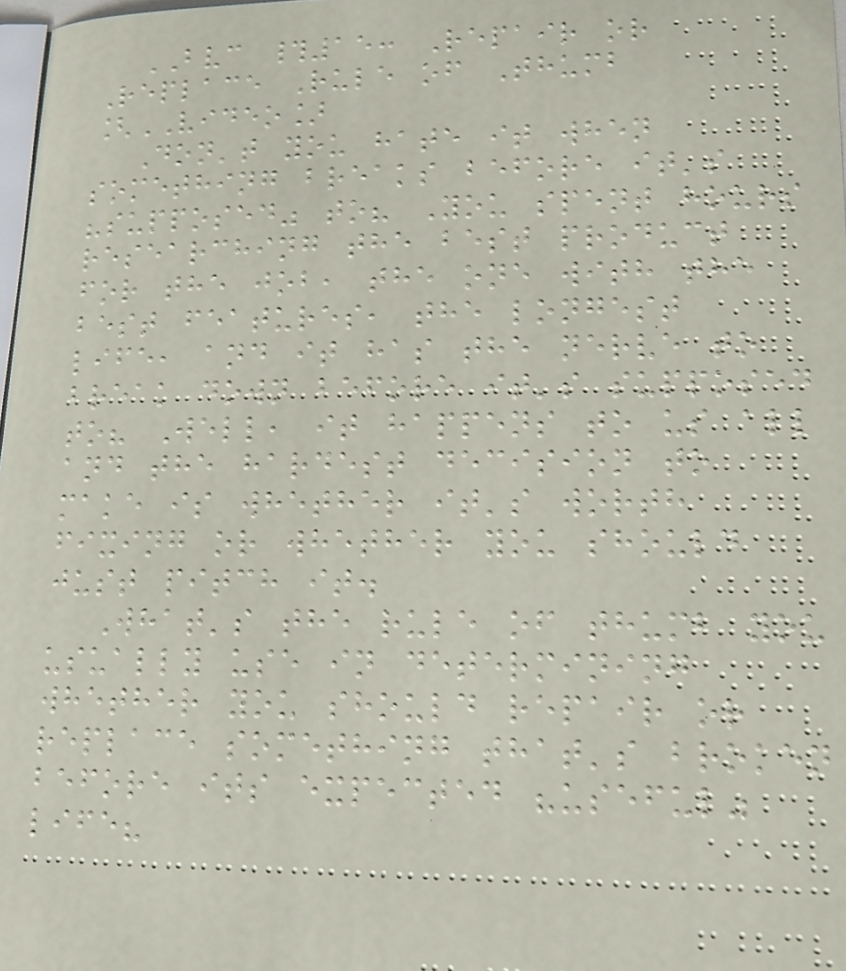BVC #15: Repair or
Replace Rule of Thumb
[VIDEO]
Don't you hate it when
something breaks before it's
"supposed" to? You spent hours
researching the best product
for the job, the one with the
best features, the longest
life, and it has the nerve to
break down before it's supposed
to? Well, it happens to us all
and the hardest decision to
make is whether it's worth
fixing or whether you should
just pitch it.
What's the rule of thumb you
usually use in determining
whether you should repair or
replace something that's broken
before its expected "useful"
life?
